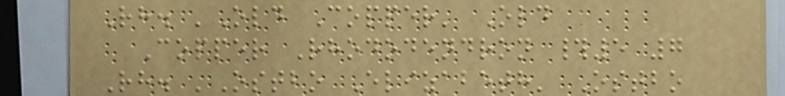Rh. 'Old Copper' Old
Copper Rhododendron #5 7
Rh. 'Ostbo Elizabeth' Ostbo
